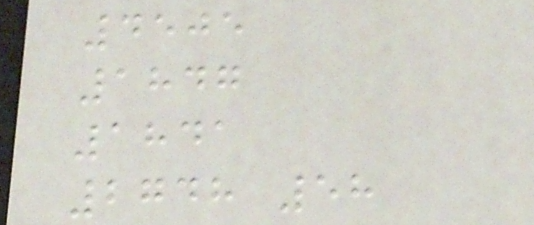4505
1847
1841
2748 58
